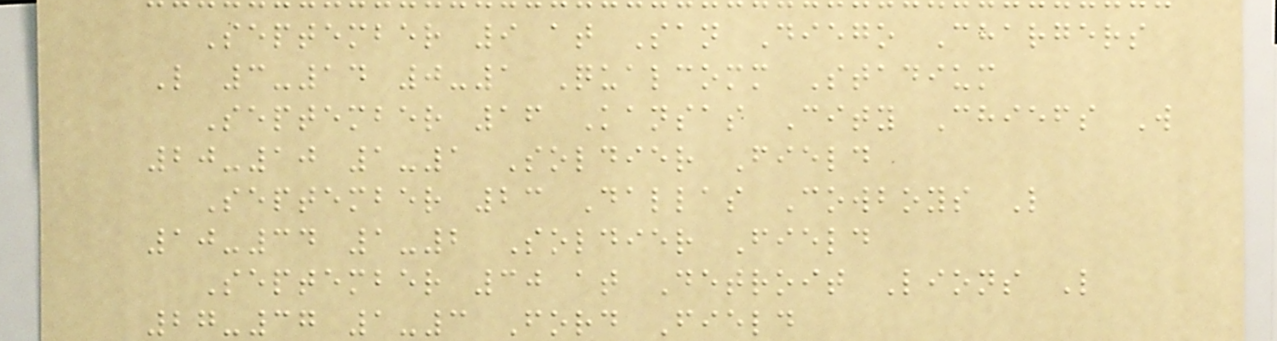September 9 at San Diego Chargers
L 3-14 0-1 Qualcomm Stadium
September 16 Kansas City Chiefs W
20-10 1-1 Soldier Field
September 23 Dallas Cowboys L
10-34 1-2 Soldier Field
September 30 at Detroit Lions L
27-37 1-3 Ford Field
